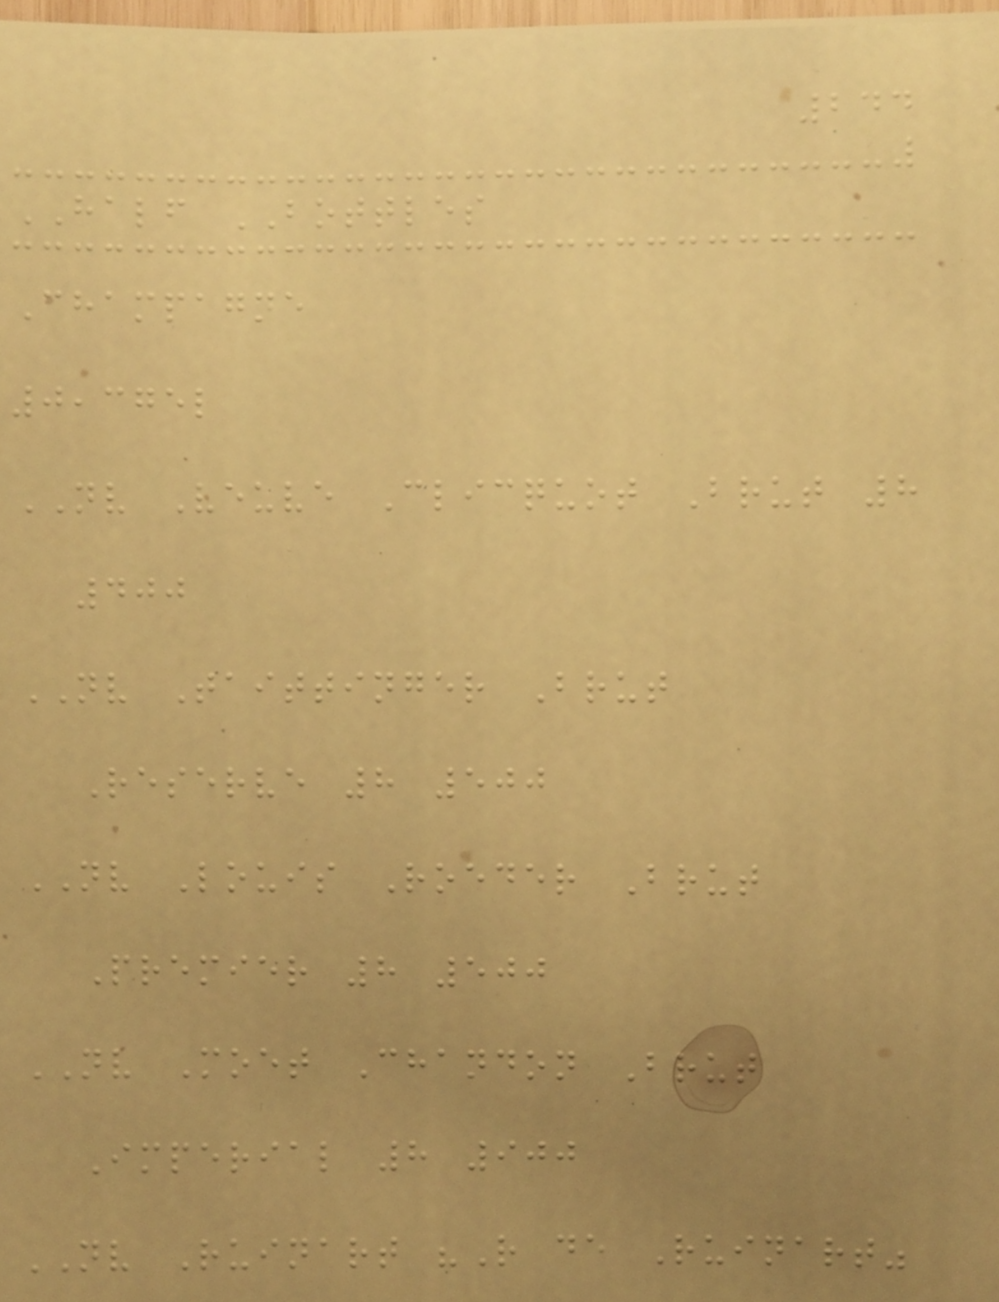244
HALF BOTTLES
Champagne
0,375l
NV Veuve Clicquot Brut 8
400
NV Taittinger Brut
Reserve 8 500
NV Louis Roeder Brut
Premier 8 500
NV Moet Chandon Brut
Imperial 8 900
NV Ruinart "R de Ruinart"
